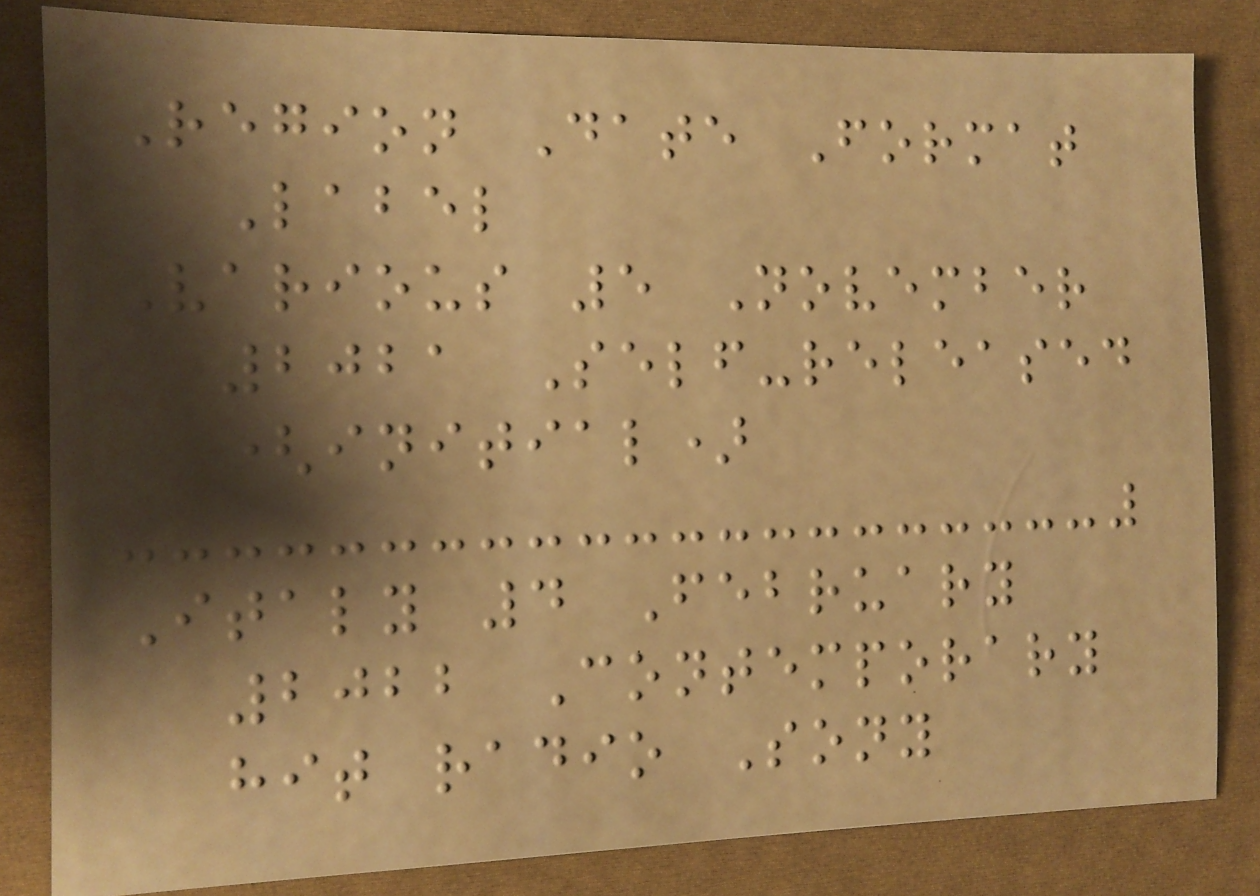Region Date Format
Label
Various 5 November
2021 Self-released
(initial)
Italy 4 February
2022 Contemporary
hit radio Sony
